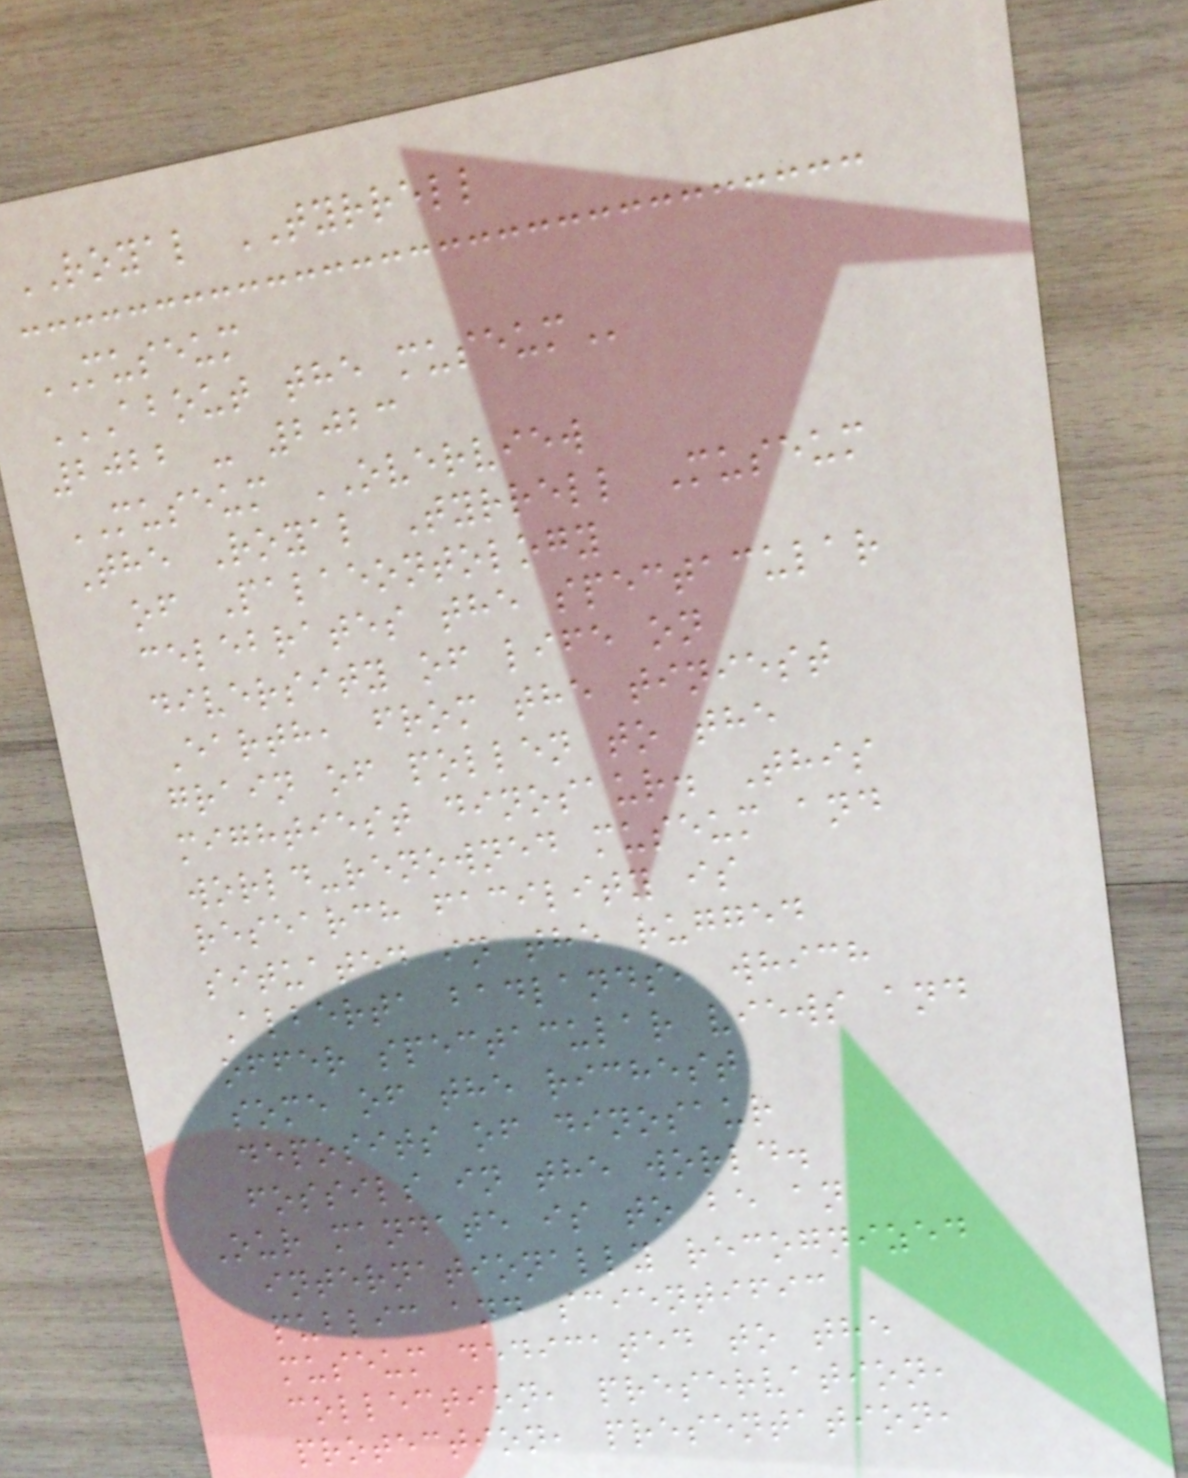ROYAL TYRRELL
MUSEUM
ABOUT THE MUSEUM
2022 - 2023
MUSEUM OVERVIEW
The Royal Tyrrell Museum
of Palaeontology
celebrates the spectacular
diversity of life on
Earth, from the tiniest
grain of pollen to the
mightiest dinosaur. This
world-renowned museum and
research facility is
situated in the rugged
Alberta badlands, which
offer spectacular views and
some of the richest
deposits of dinosaur
fossils in the world.
Our mandate is to be an
internationally recognized
public and scientific
museum dedicated to the
collection, preservation,
protection, presentation,
